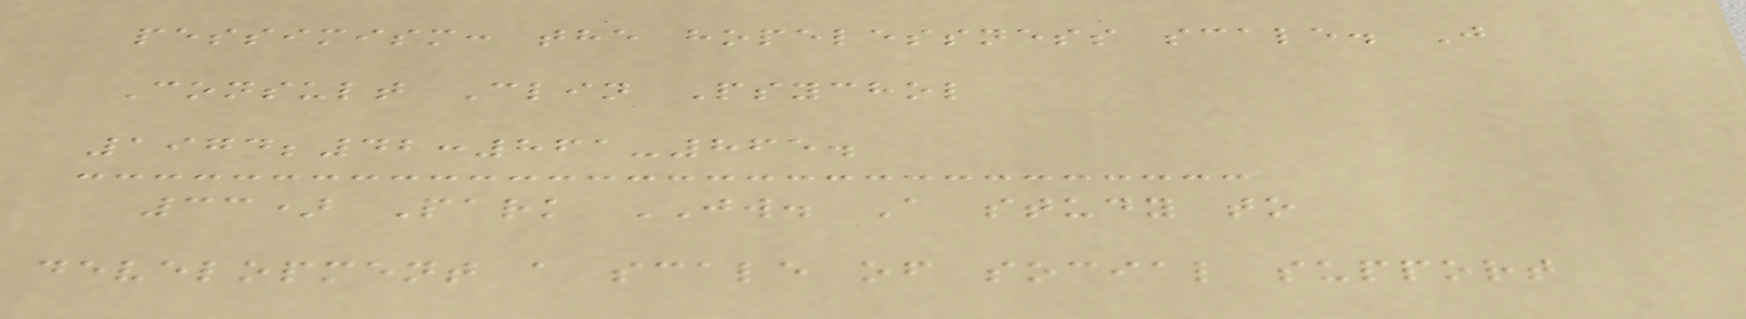pessimism: the hopelessness scale. J
Consult Clin Psychol
1974;42:861-865.
33) Park JW. A study to
development a scale of social support
